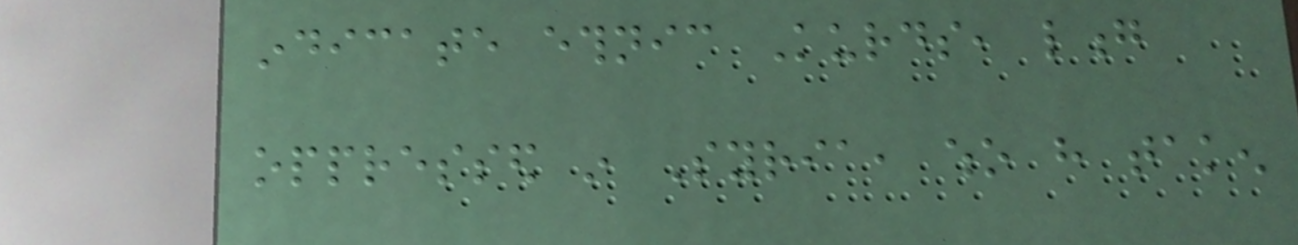indicate ethnic Kurds, long
oppressed in Syria, who have taken
